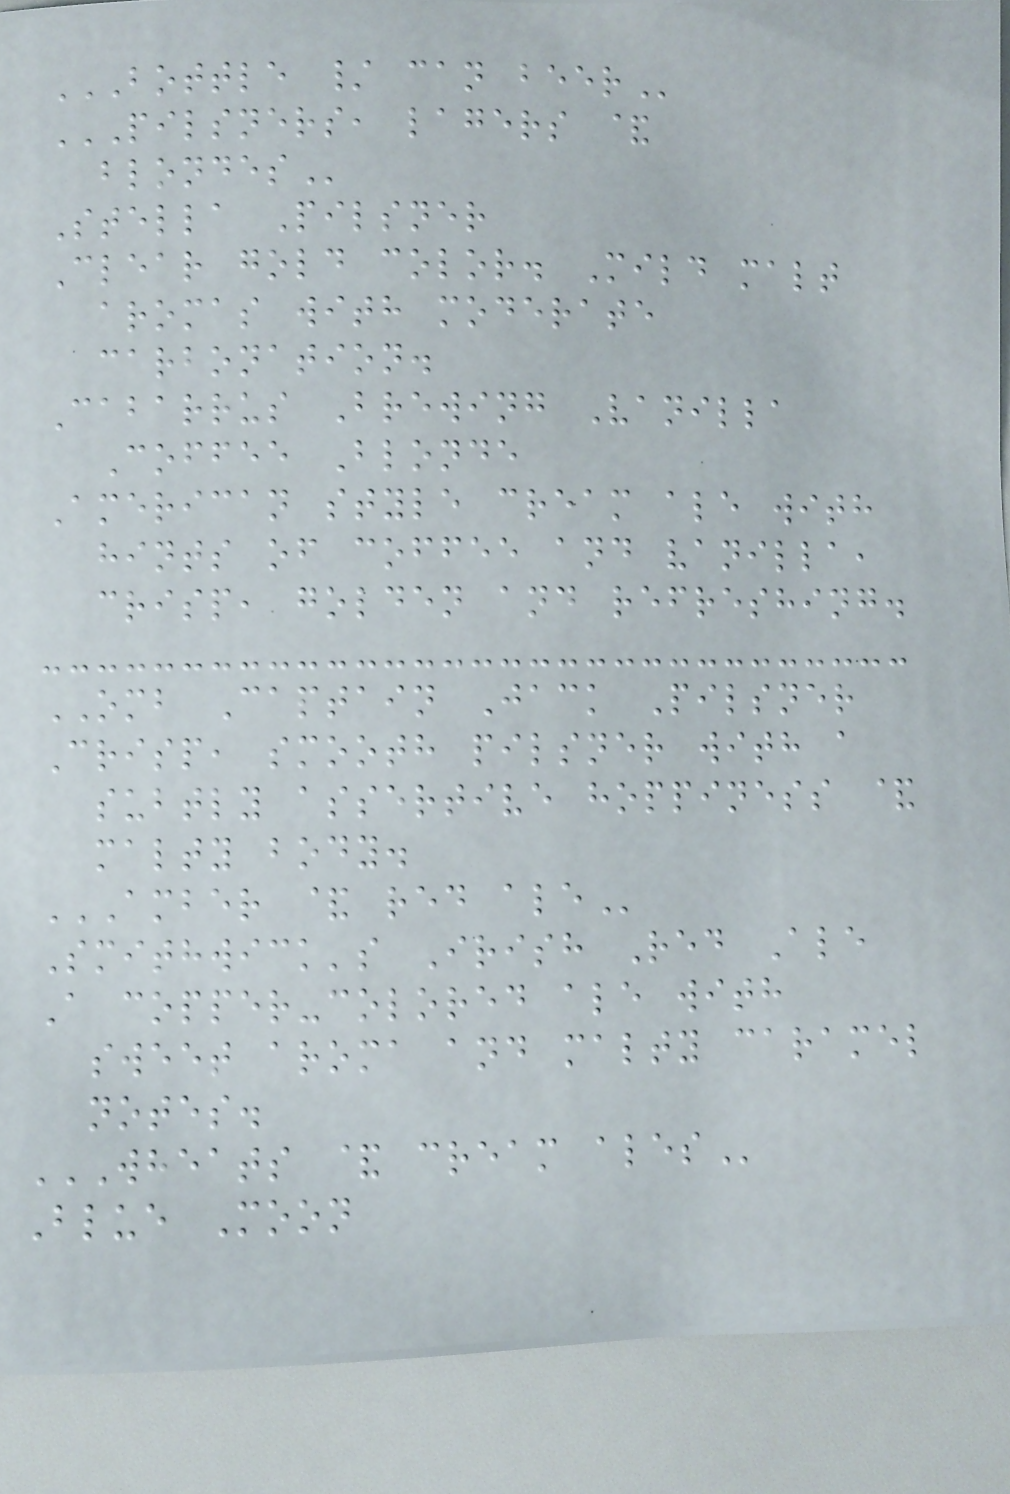BOTTLE / CAN BEER
PILSNERS, LAGERS &
BLONDES
Stella Pilsner
Clear gold color. Mild malt
aromas with moderate
carbonation.
Cabarrus Brewing Vanilla
Coffee Blonde
American style cream ale with
hints of coffee and vanilla,
crisp, golden and refreshing.
OMB Captain Jack Pilsner
Crisp, smooth pilsner with a
subtly assertive hoppiness &
malty body.
AMBER & RED ALE
Smithwick's Irish Red Ale
A copper-colored ale with
sweet aroma and malty caramel
notes.
WHEATS & CREAM ALES
Blue Moon
